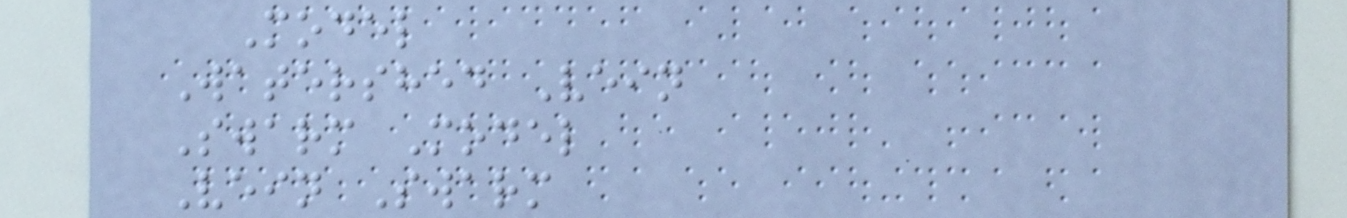Model
Watershed Vein
Swarm Model
Vein Swarm
